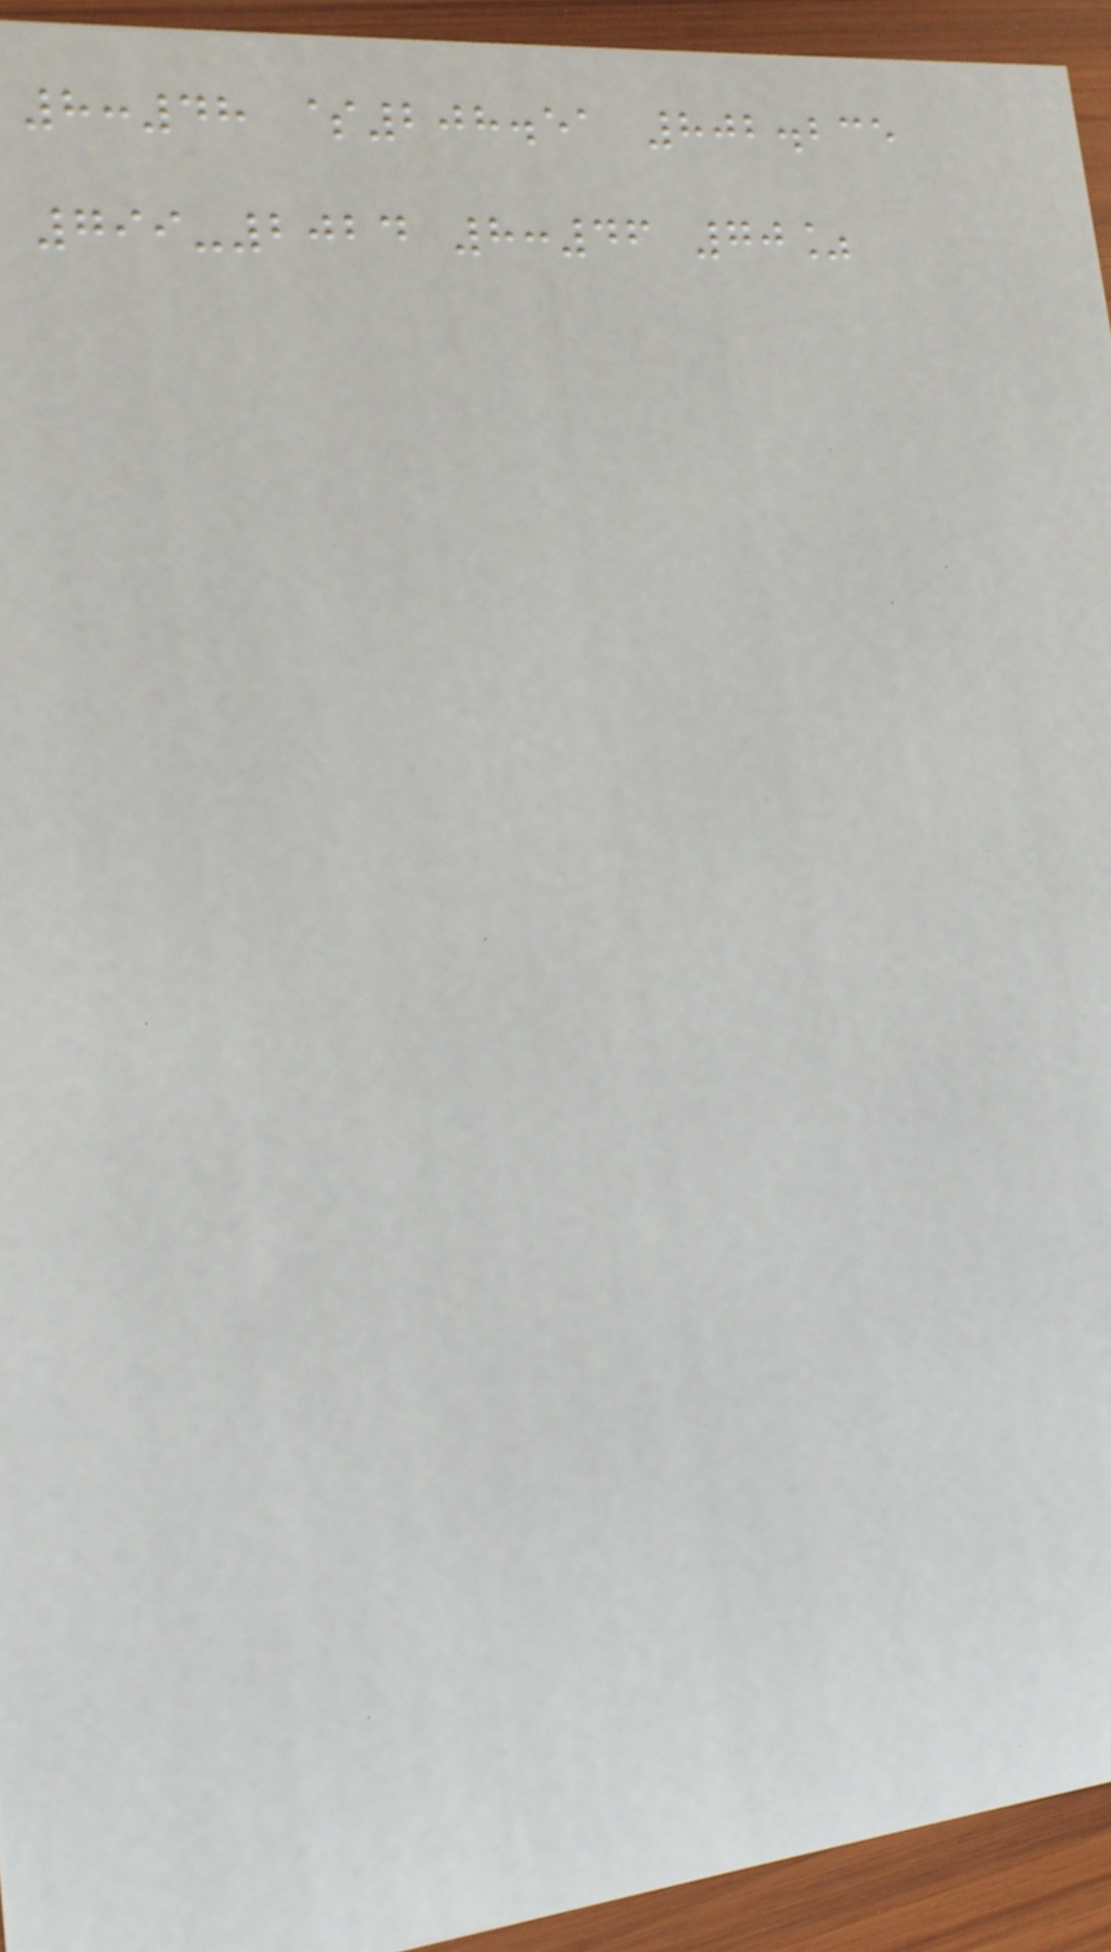8:48 $208.51 802.235
799-2024 8:46 70%
